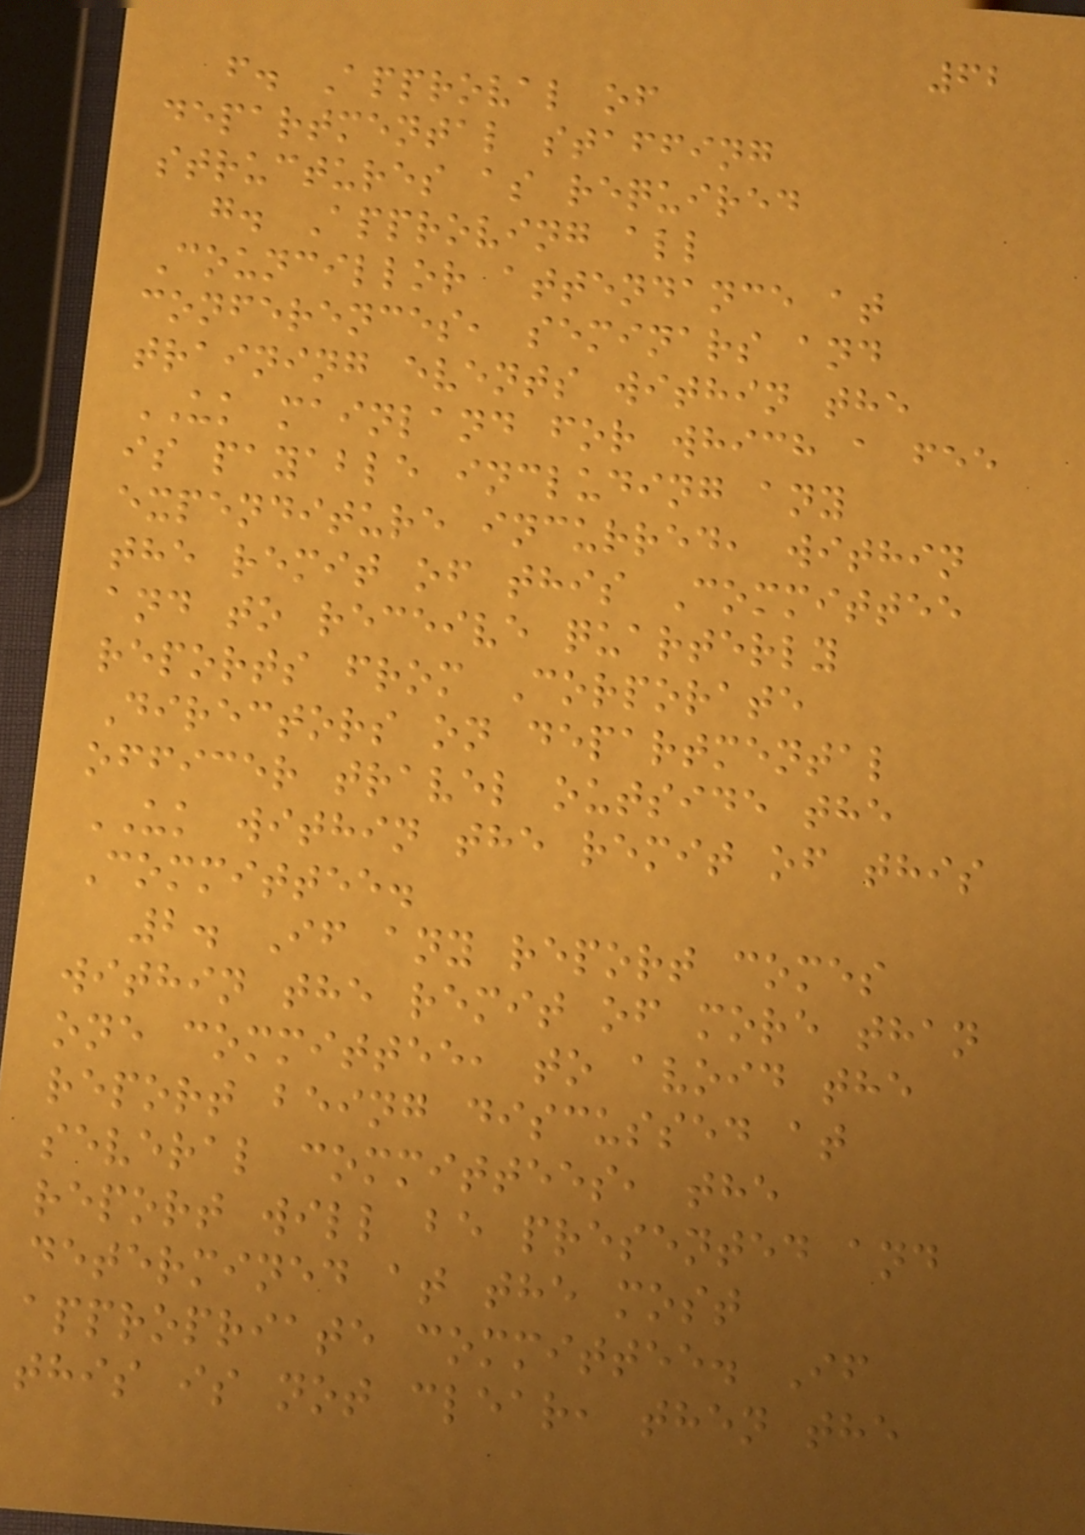62
f. Approval of
departmental staffing
structures as required
g. Approving all
Councillor attendance at
conferences, seminars and
training events within the
UK mainland for which a fee
is payable including any
expenditure incurred, within
the remit of this Committee
and to receive quarterly
reports from Corporate
Directors on departmental
officer travel outside the
UK within the remit of this
Committee.
2. If any report comes
within the remit of more than
one committee, to avoid the
report being discussed at
several committees, the
report will be presented and
determined at the most
appropriate committee. If
this is not clear, then the
